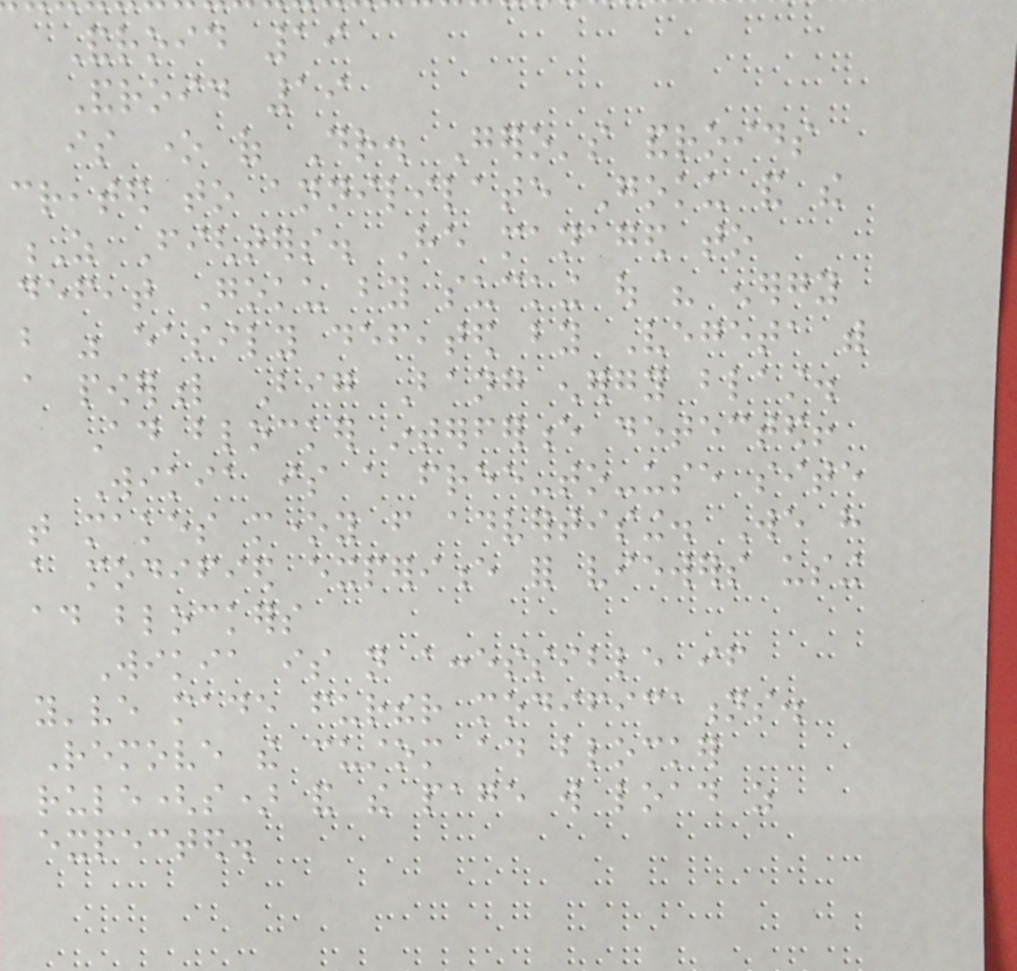Android 19
Android 19
is one of Dr. Gero's androids
created to annililate Goku and the
Z Fighters. He managed to
defeat Goku by sucking out his energy
but was easily defeated by Vegeta with
a powerful Big Bang energy blast.
Ad blocker interference detected!
Wikia is a free-to-use site
that makes money from advertising. We have
a modified experience for viewers using
ad blockers
Wikia is not accessible if
you've made further modifications.
Remove the custom ad blocker
rule(s) and the page will load as
expected.
